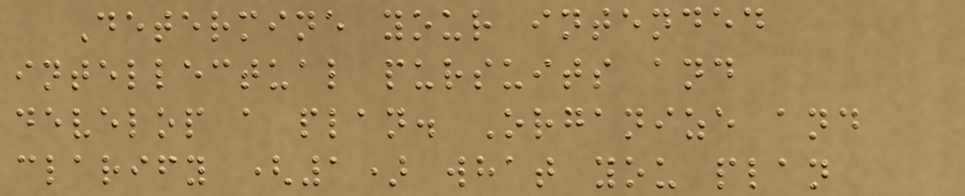Determine your intended
intellectual pursuits and
develop a plan. Organize and
clarify (1) what you plan
